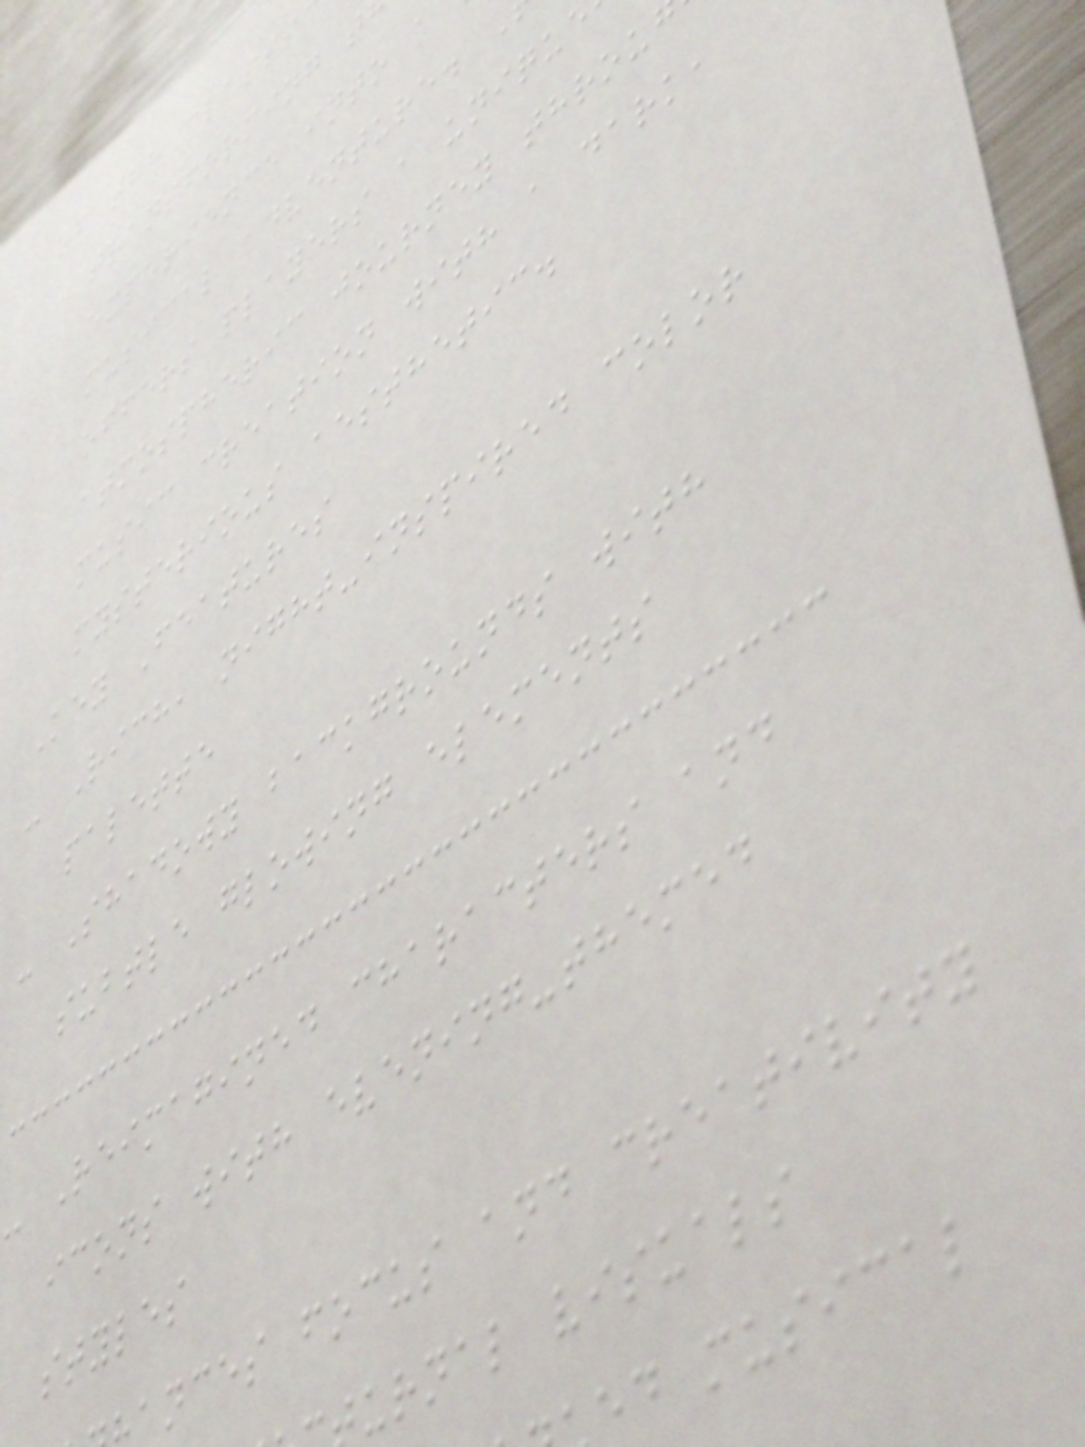of the classi
transforming t
experience into a
musical adventure.
offers players a unique
atmospheric journey throu
music creation with a dark,
mysterious aesthetic.
Key Features
- Rich, night-inspired color
palette
- Shadowy backgrounds with
subtle glowing elements
- Reimagined characters and
icons with evening-themed
styles
ances focus and creativity
urnal visuals
ed musical
